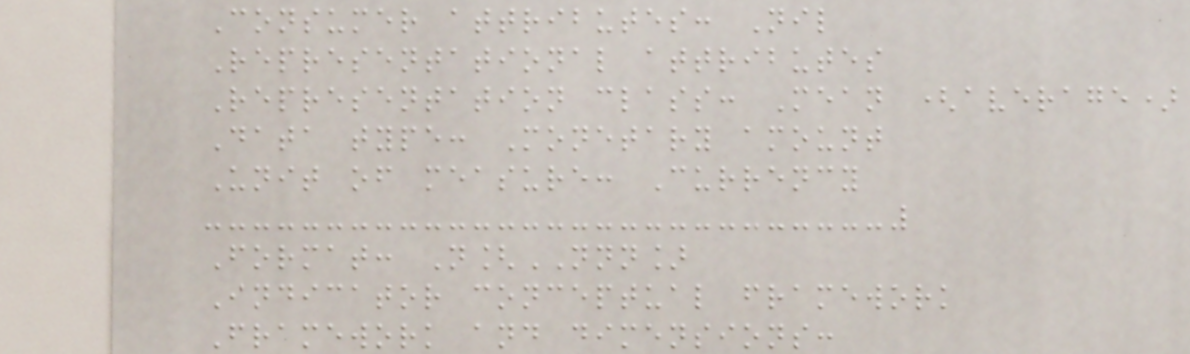Consumer attributes: Nil
Representational attributes
Representation class: Mean (average)
Data type: Monetary amount
Unit of measure: Currency
Format: N[NNN]
Indicator conceptual framework
Framework and dimensions:
